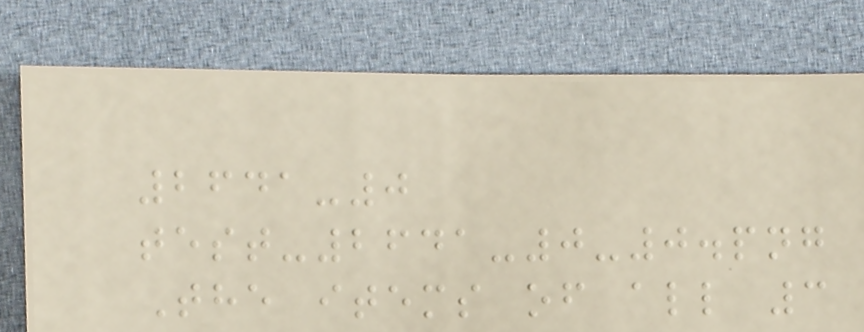2641-0
test-2641-0-0.png
The items of all 3
